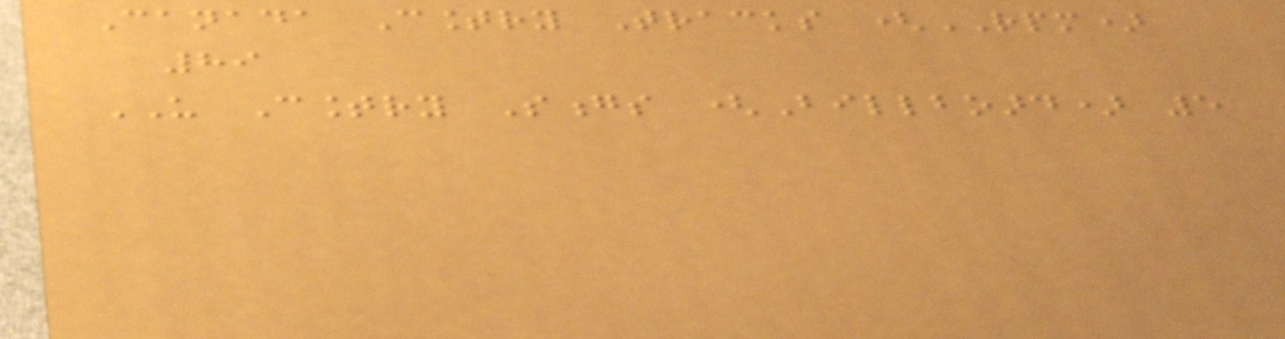Canada Country Tracks (RPM)
89
US Country Songs (Billboard) 5
